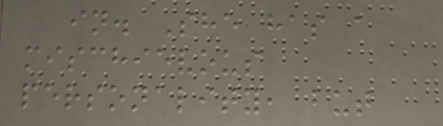in. She has a
mischievous
personality, but
